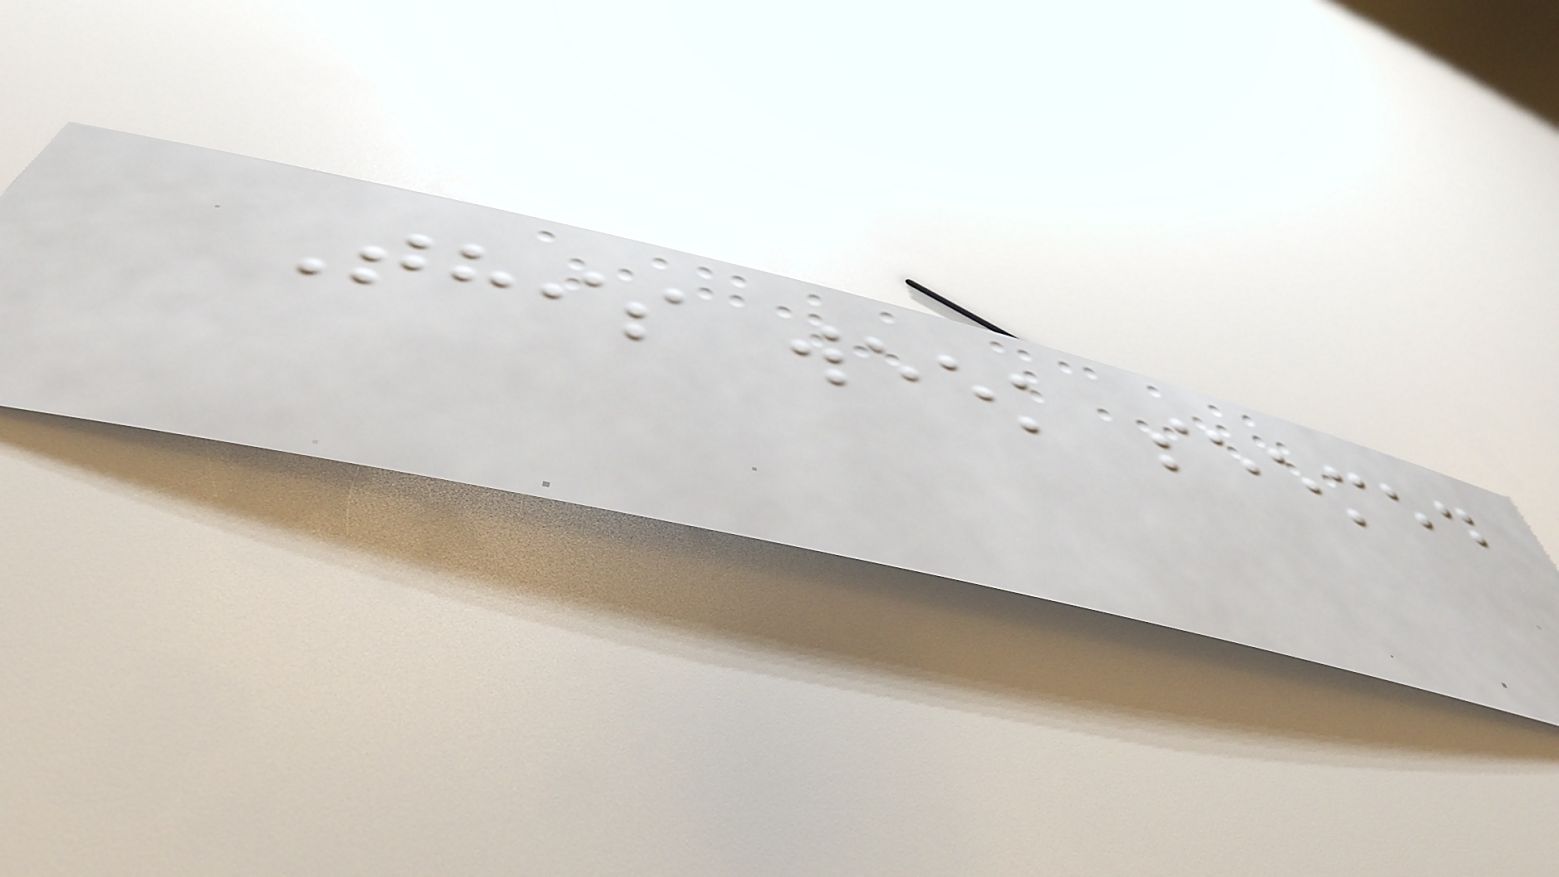This week seemed
